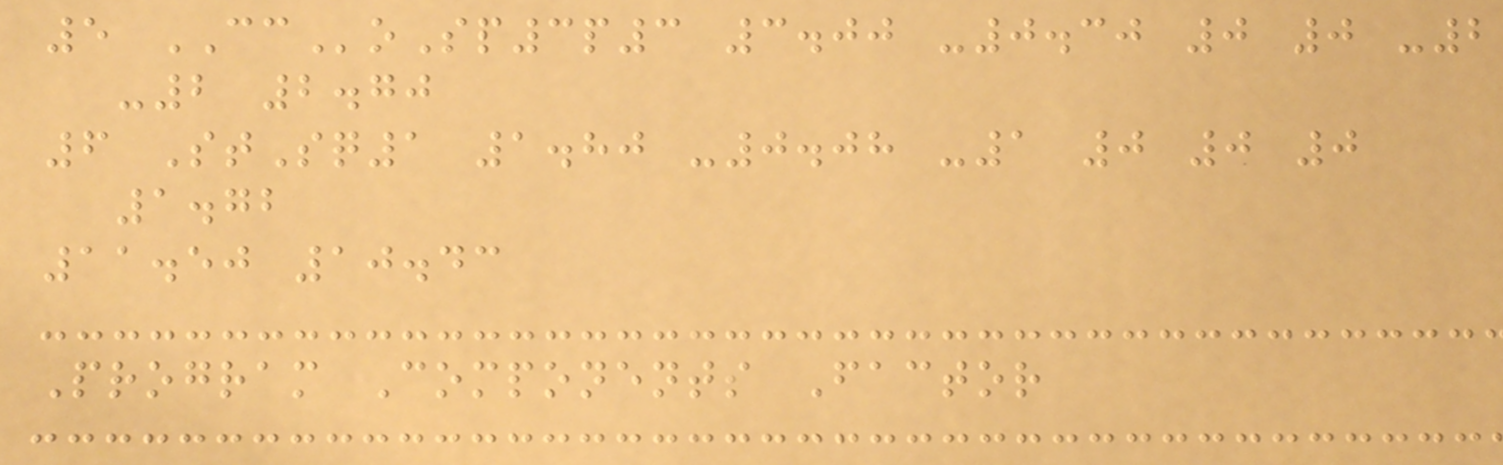5 CCoSp3p3 3.00 -0.30 0 0 -2
-2 2.70
6 StSq1 1.80 -0.08 -1 0 0 0
1.72
11.50 10.43
Program Components Factor
